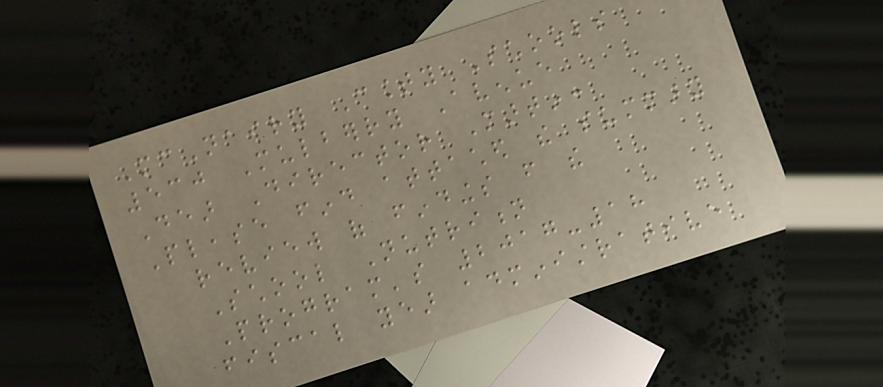McNairy County Schools
530 Mulberry Avenue
Dear Director Martin:
Please find attached the summary
review of findings from the
School Nutrition
Program's 2017-18
fiscal year administrative
